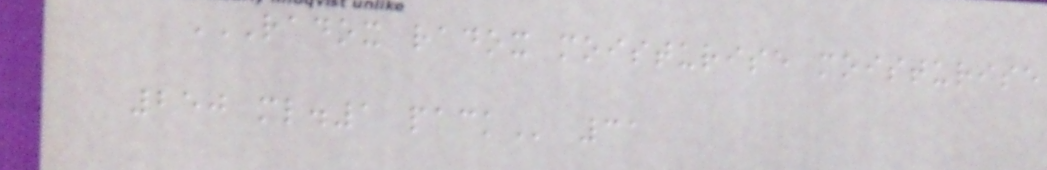RADOX RADOX MOISTURISE MOISTURISE
250 ML.1 PACK 31
